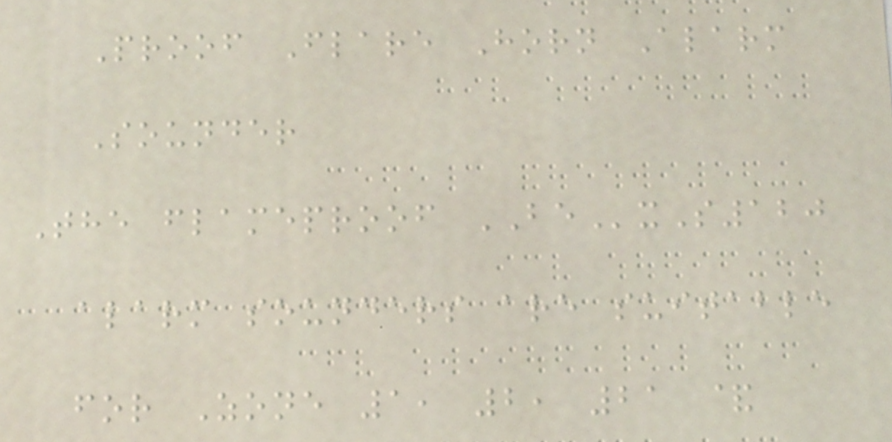Proof Flare Horn Alarm
Sounder
The flameproof BExS120
alarm sounders are suitable
for Zone 1, 2, 21 &
